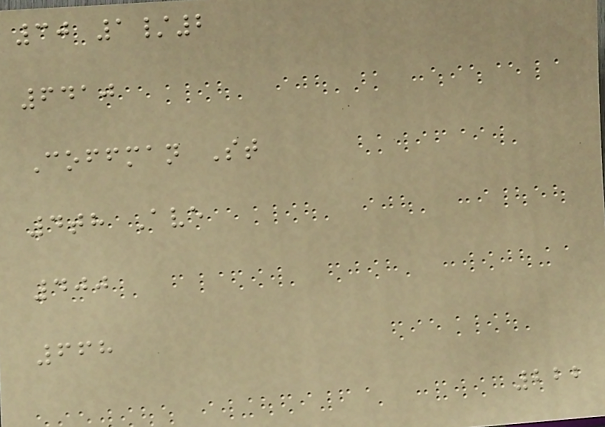30 1/2
6410
Coffman St
4th Ave
400
668
222
